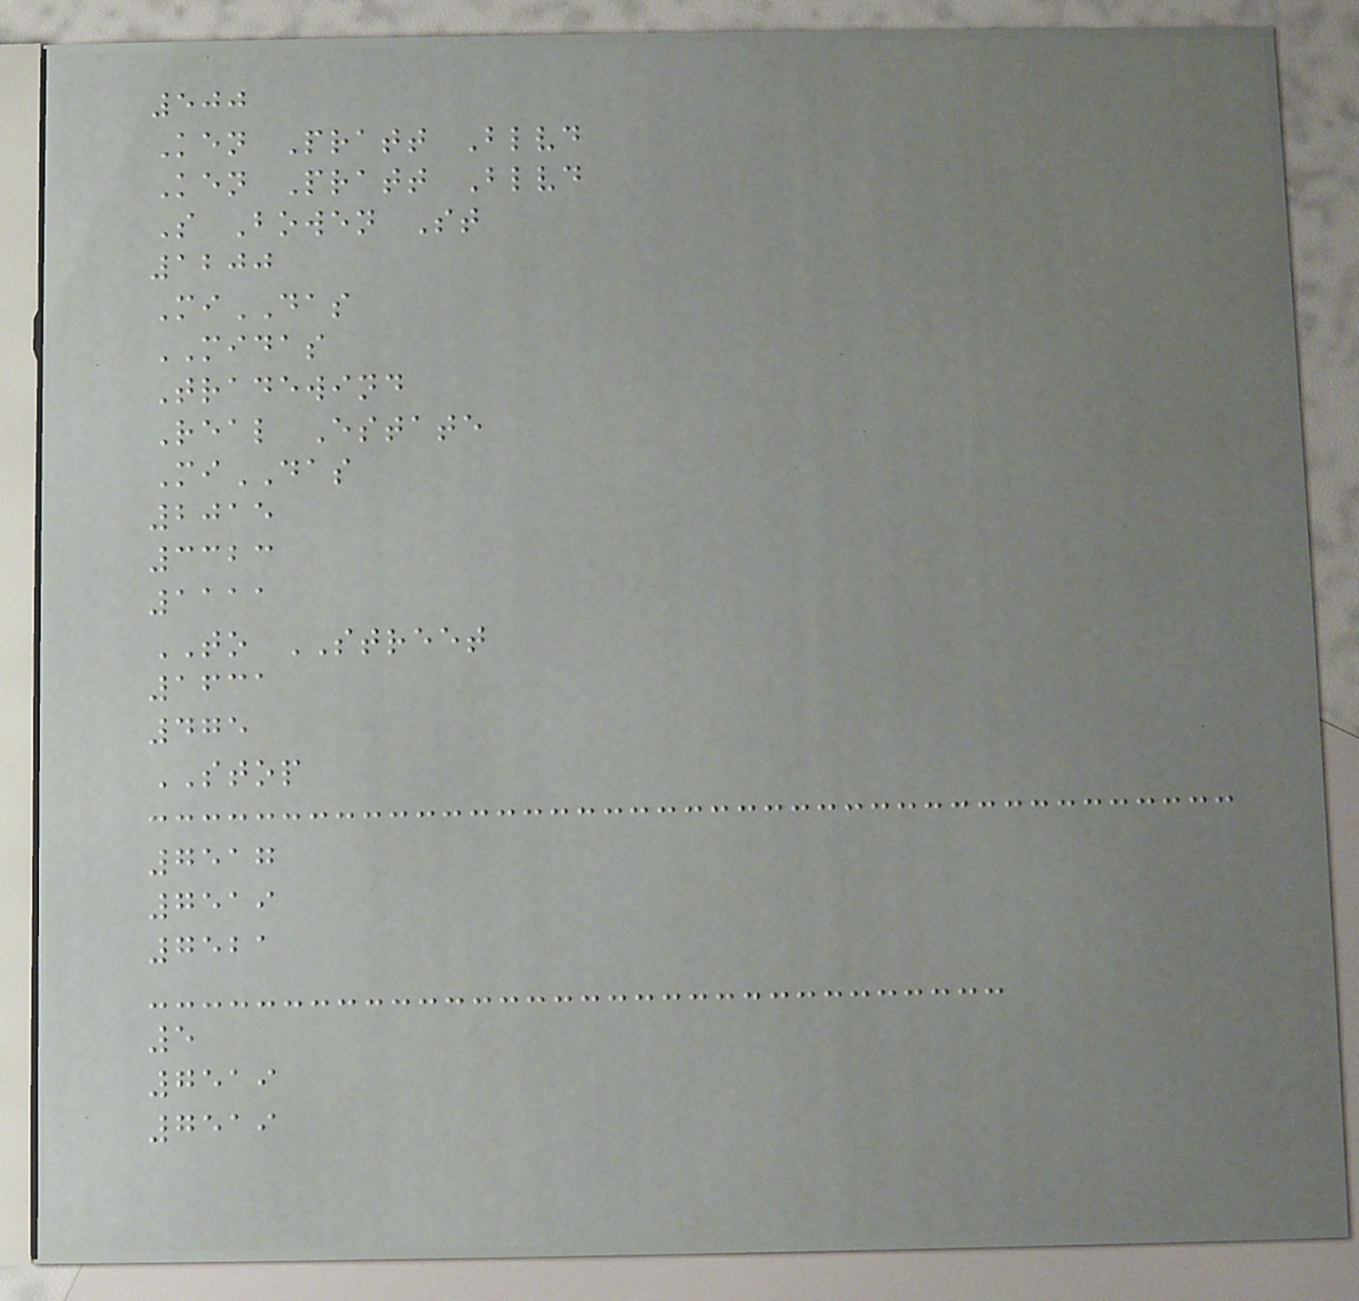500
Ken Pratt Blvd
Ken Pratt Blvd
S Bowen St
1200
MiDAS
MIDAS
Tradewind
Real Estate
MiDAS
2015
3323
1111
TO STREET
1631
475
STOP
7517
7519
7521
5
7519
7519
